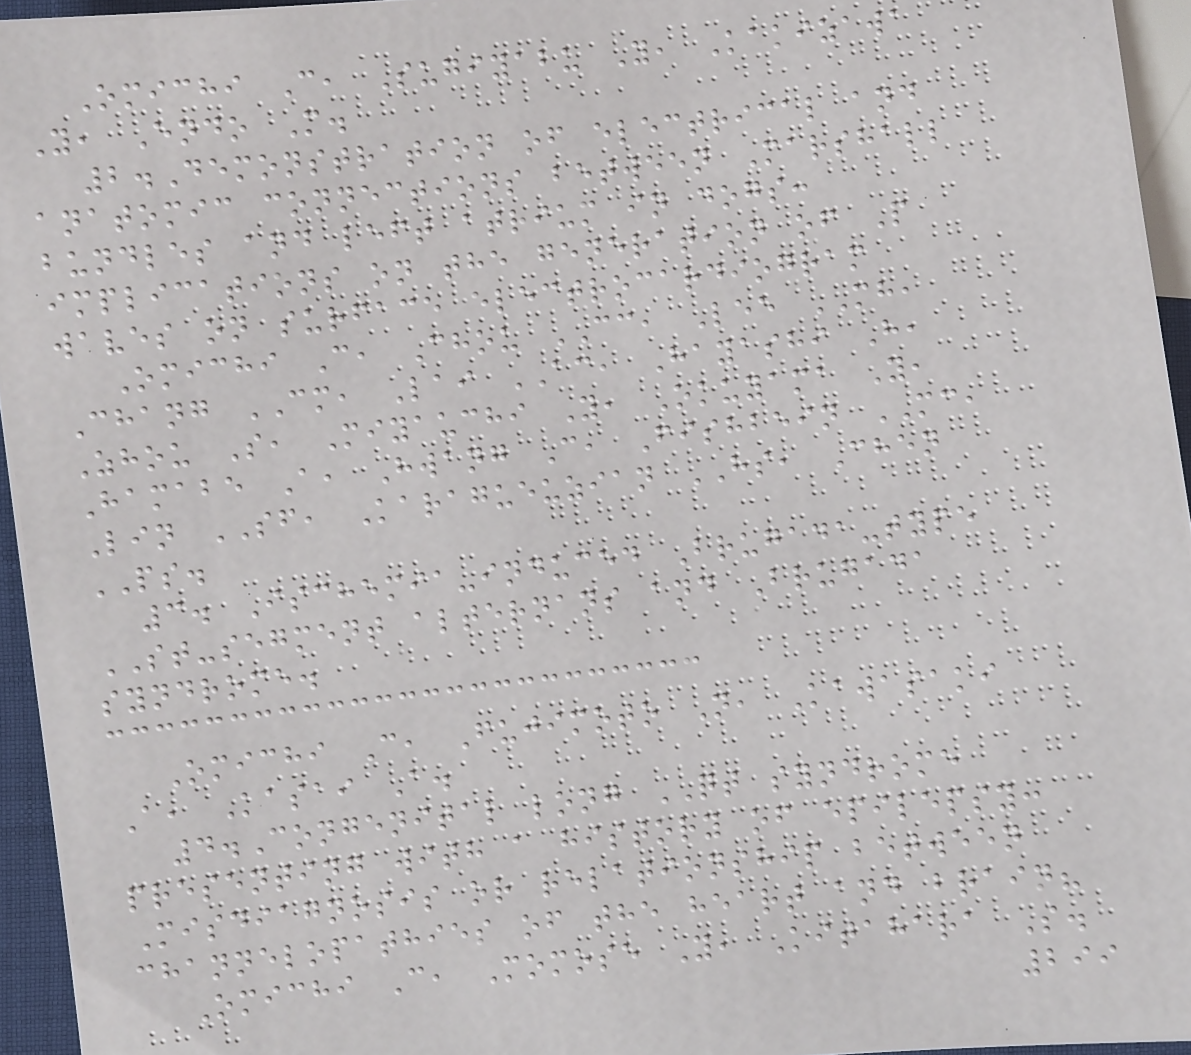Omichi C, Sugiyabu Y, Kakizawa
Y, Endo M.
2.Demonstration of electrical and
anatomic connections between Marshall
bundles and left atrium in dogs:
implications on the generation of P
waves on surface electrocardiogram
Omichi C, Chou CC, Lee MH,
Chang CM, Lai AC, Hayashi H,
Zhou S, Miyauchi Y, Okuyama Y,
Hamabe A, Hwang C, Fishbein MC,
Lin SF, Karagueuzian HS, Chen
PS.
3. Ischemia-induced Brugada-type
ST-segment alternans and Brugada
syndrome.
Omichi C, Fujimoto N, Kawasaki
A, Kasai A.
4.Congenital long QT syndrome
presenting with a history of epilepsy:
Misdiagnosis or relationship between
channelopathies of the heart and brain?
Omichi C, Momose Y, Kitahara S.
299
